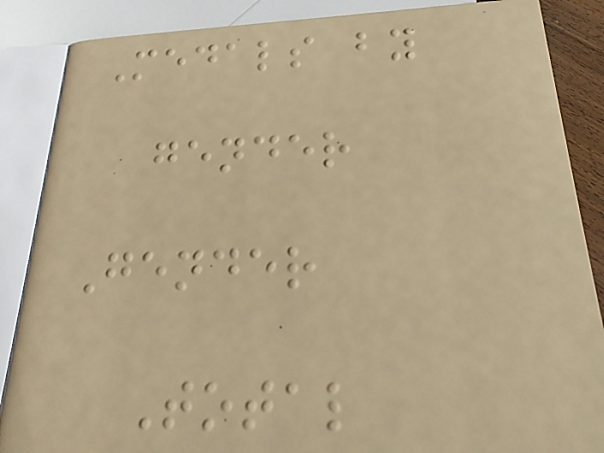Medals by
gender
Gender
Total
